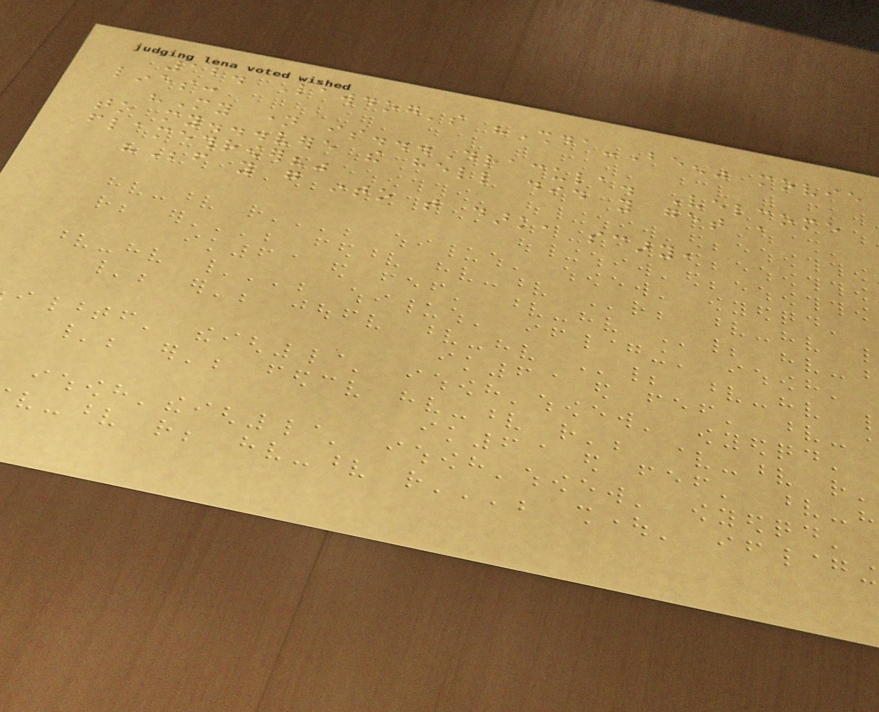12. Lawdog's "Shoulda-Been" movie
lines:
"My name is...Dracula. Velcome
to my...vere the hell did you get a
flamethrower?"
"Before you go into that dark, scary,
